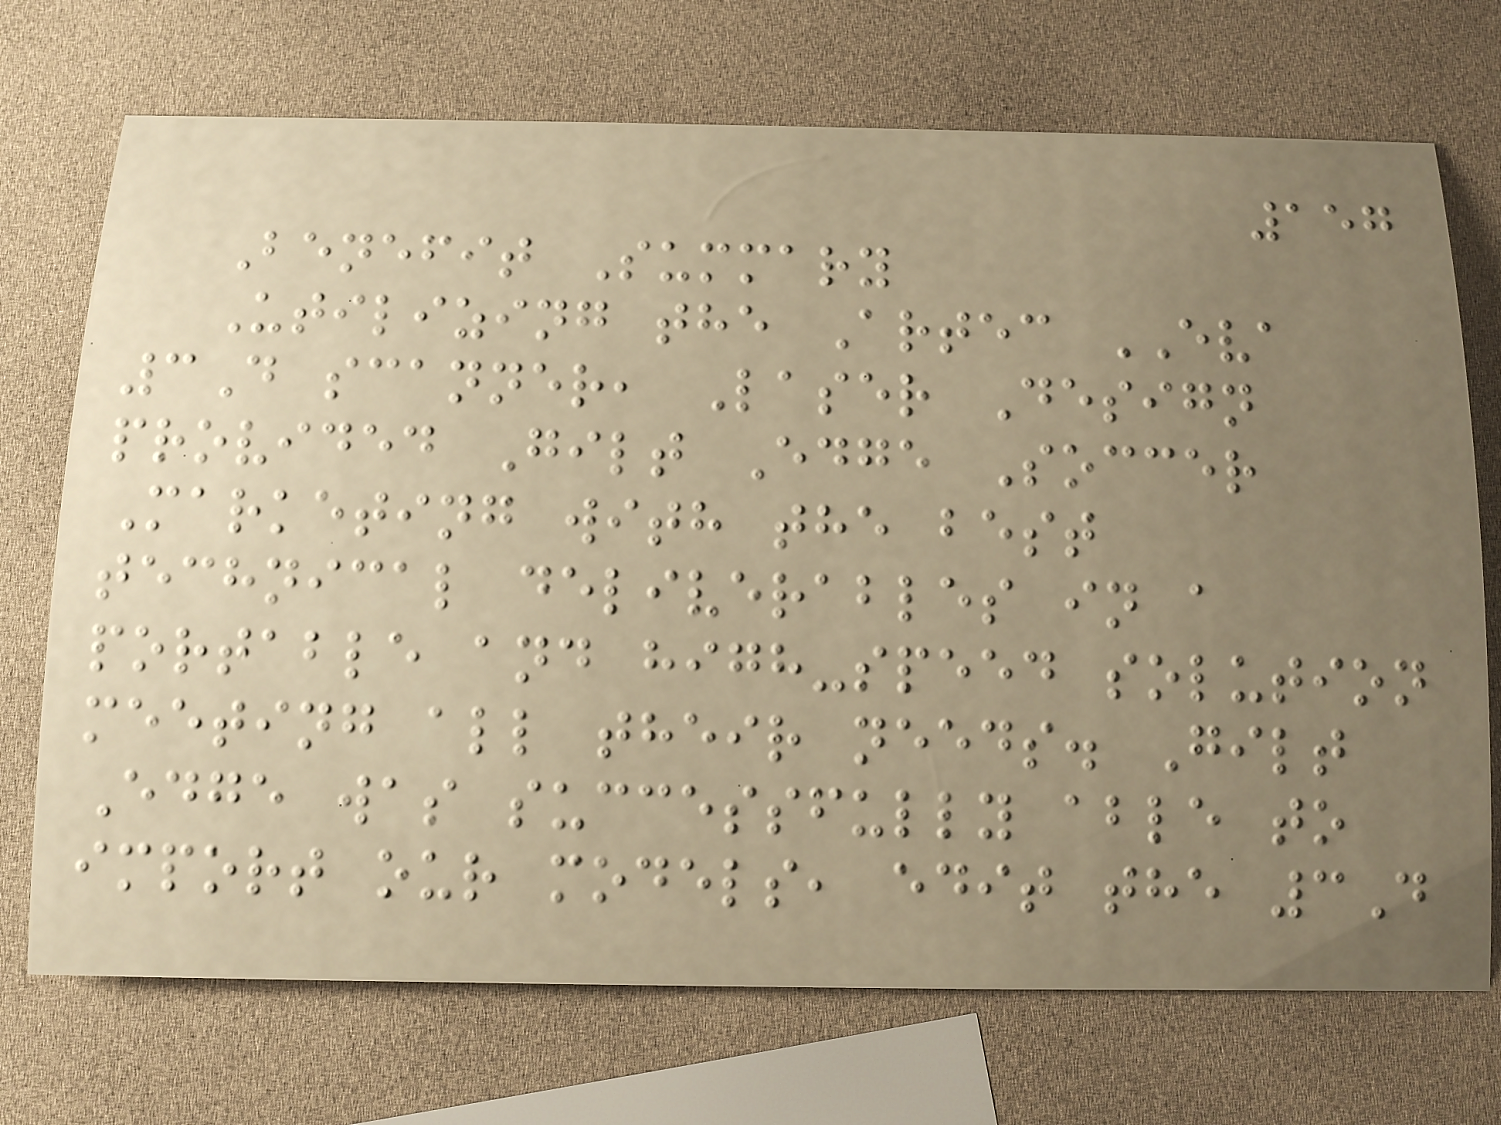157
Benefit Summary
Utilizing the Artec EVA
3D scanner, Laser Design
provided Gilt Edge Soccer
Marketing with the best
technical deliverables in a
portable and high-speed solution
meeting all their needs. Gilt
Edge was successfully able to
import our models, edit the 3D
